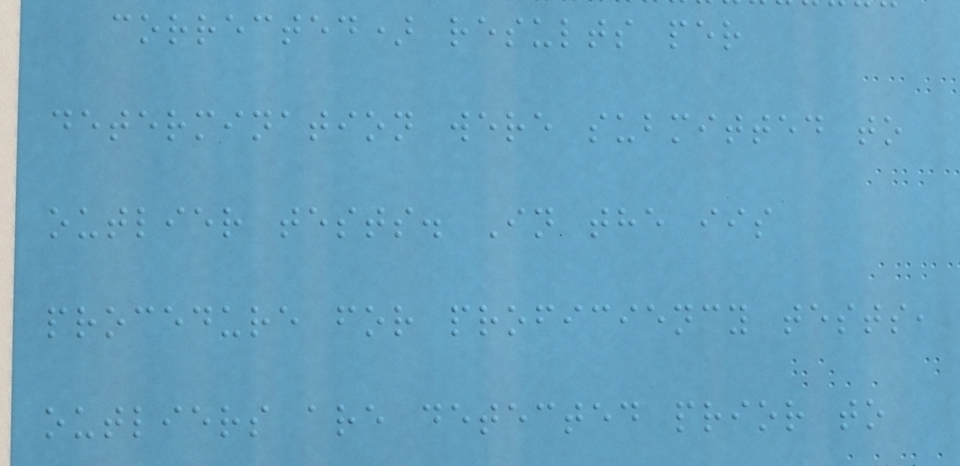corrected) results per
determination were submitted to
outlier tests. In the iis
procedure for proficiency tests,
outliers are detected prior to
